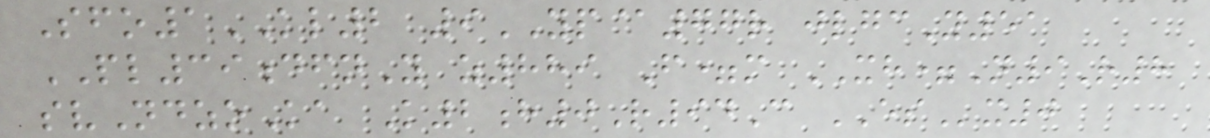Sfo1KL2 9YP@77r jlgcY51
PL39dfnY z889 F=m XH=N9R8
svNdzoKa K2h0R94C ESx0
